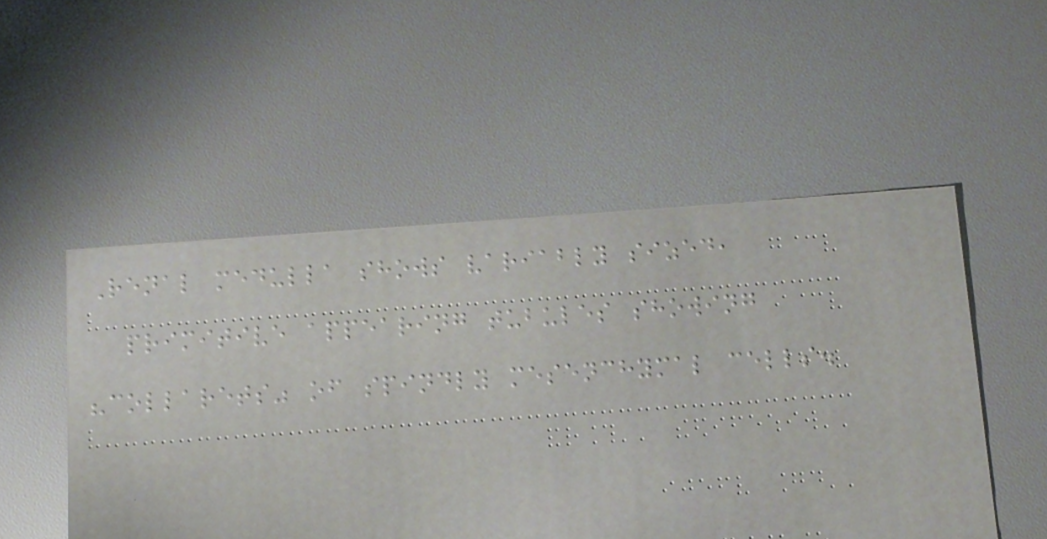Renal medulla shows variably sized,
primitive appearing tubules showing
"collarets" of spindly mesenchymal cells.
